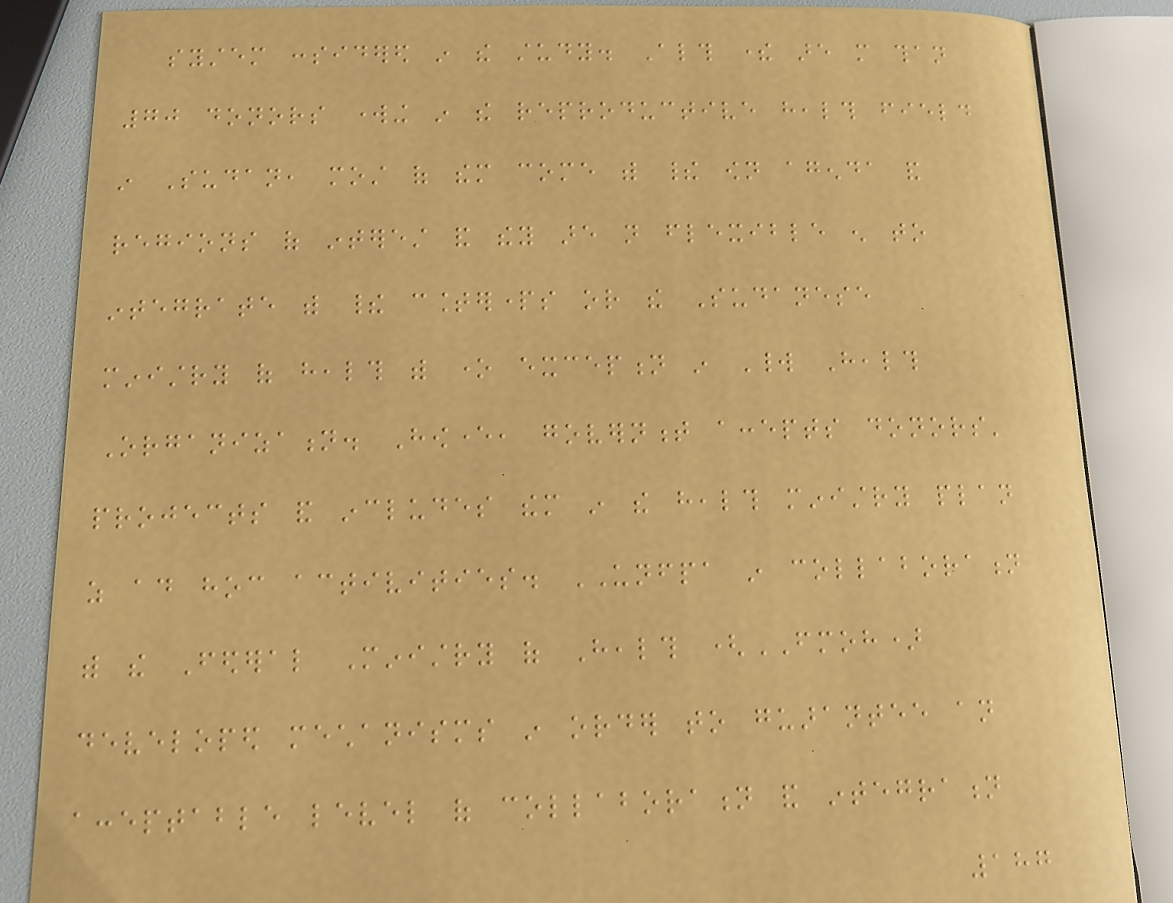system considered in the study. Although there are more than
70 donors working in the reproductive health field
in Sudan, most of them come with their own agenda and
regions of interest and they are not flexible enough to
integrate with their counterparts or the Sudanese
ministry of health with one exception in World Health
Organization. However, government accepts donors'
projects and includes them in the health ministry plan
as ad hoc activities. UNFPA in collaboration
with the Federal Ministry of Health (FMOH)
developed mechanisms in order to guarantee an
acceptable level of collaboration and integration
187
